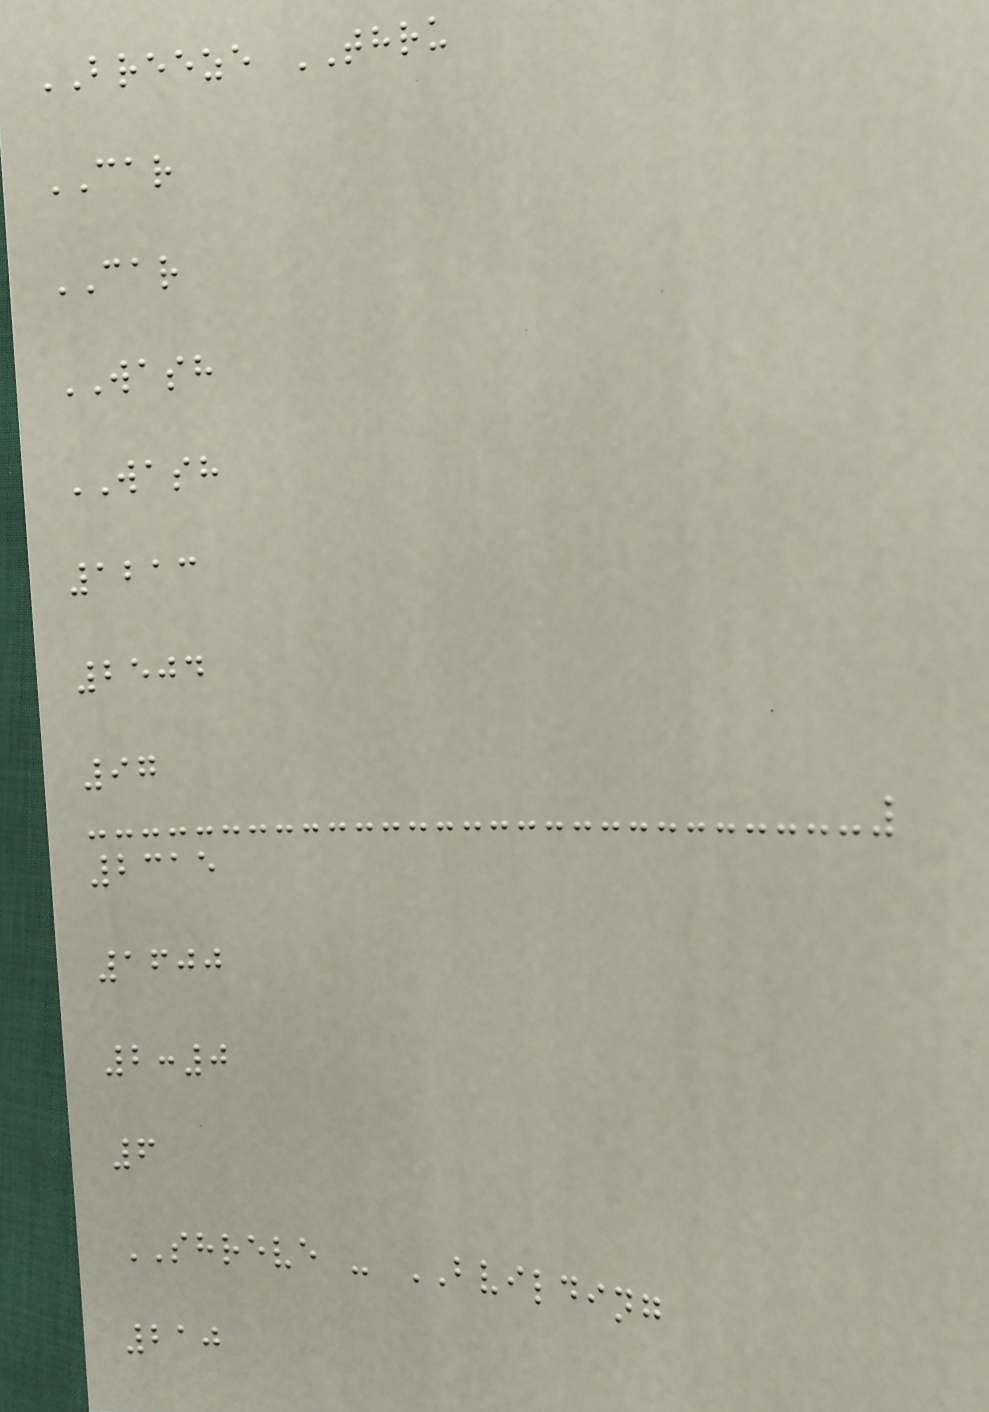BREEZE THRU
CAR
CAR
WASH
WASH
1213
2504
97
2315
1600
2:0
6
SHREVE - BVILDING
210
